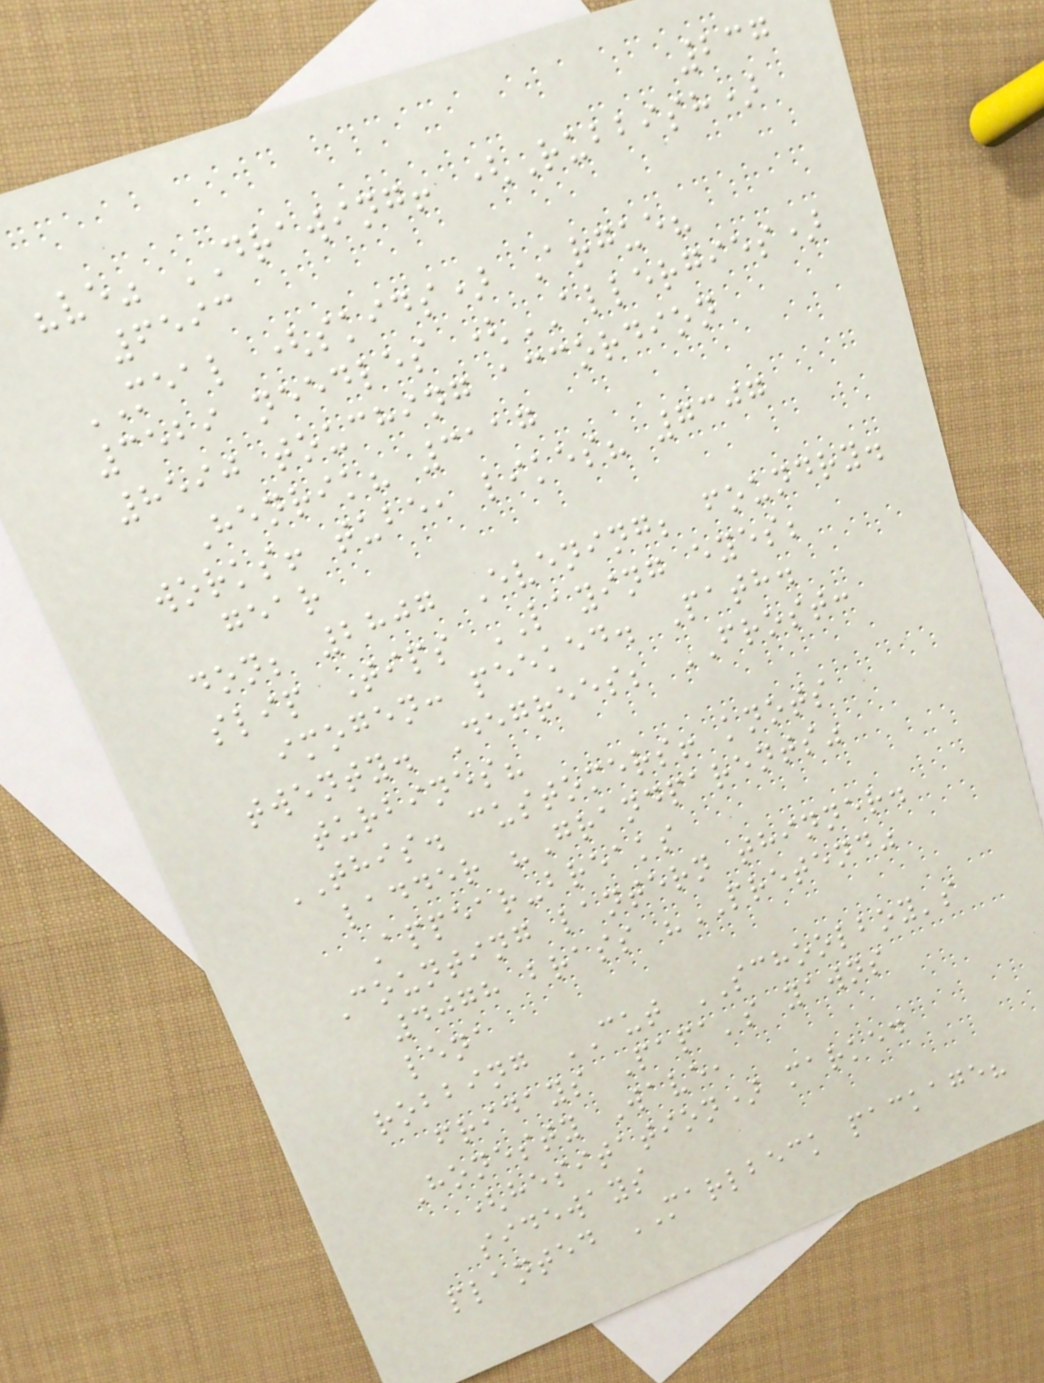237
"ve" DRAWING! (Rubbish)
6593
MEAL (skids) Argue?
3529 needles (ALLERGIES)
8590 touching accordion
Henrik? 3117
works! tube, likes? 7307
gear
don; 2807 Evening; foundry.
slip Tips LAYING eyes;
imogen: peeked. Path.
twenty. Degrees; FROST:
turbines?
THIS. customers! knots
ladder "Grandparents"
Appear-breaks
Counting lantern thinner.
4078 brass "PRETEND"
lena
robbing CUT SCHOOLBOY's
fridays Papa's yawns
Honesty Wave,
(hesitation) marked
sideways
planted MARLBECK package?
